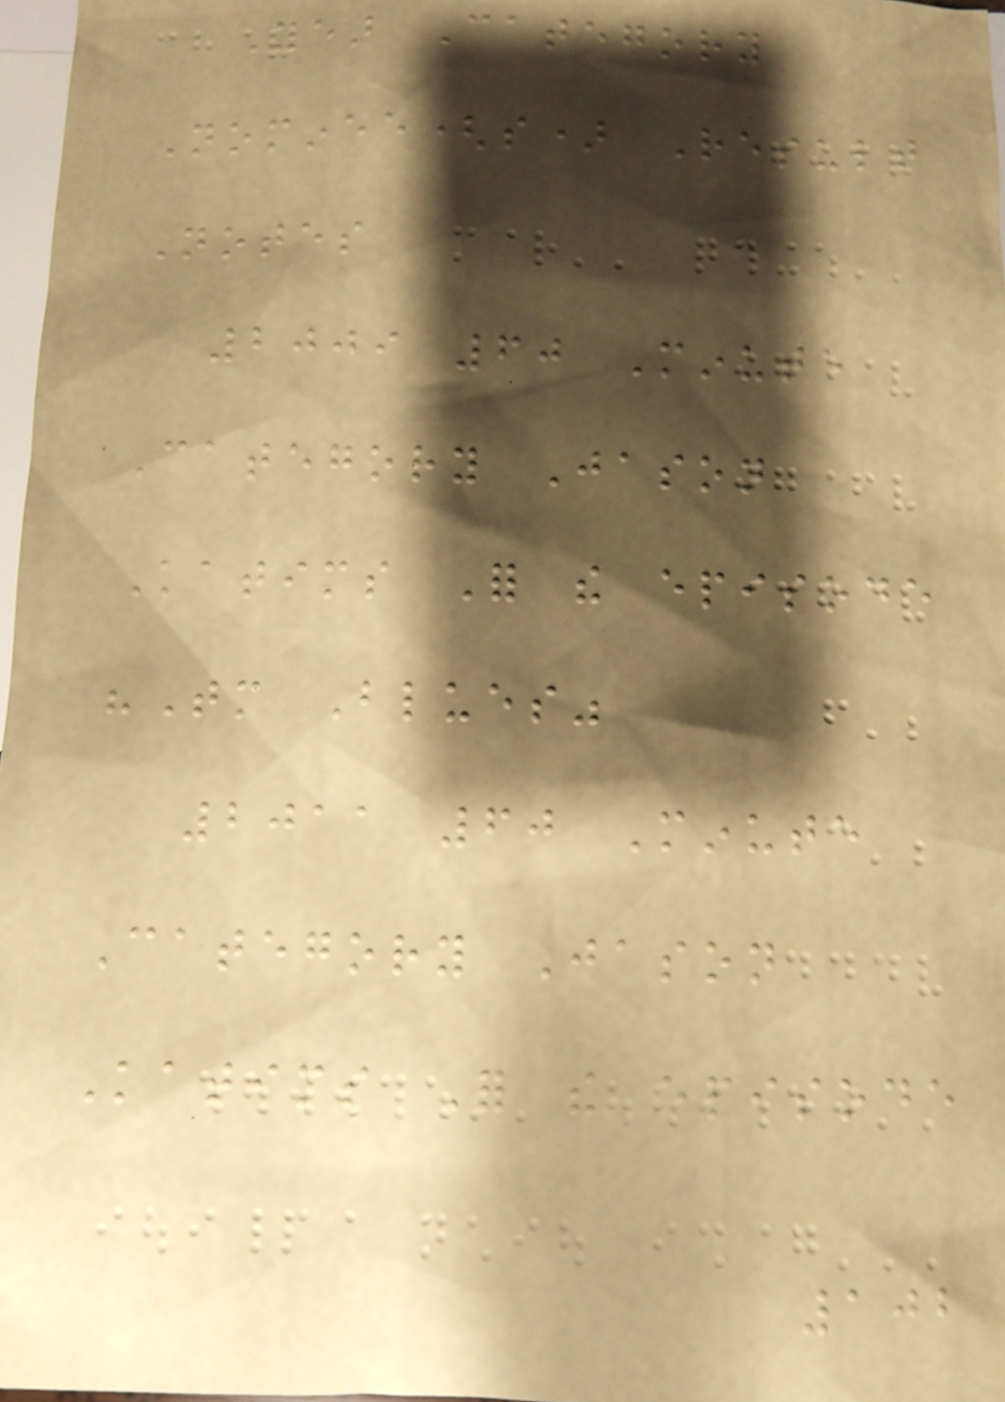Year Category
Nominee(s) Result
Notes
2009 60 Minute
Category Jason
Katims For the episode
"Tomorrow Blues"
2011 60 Minute
Category Jason
Katims For the episode
102
